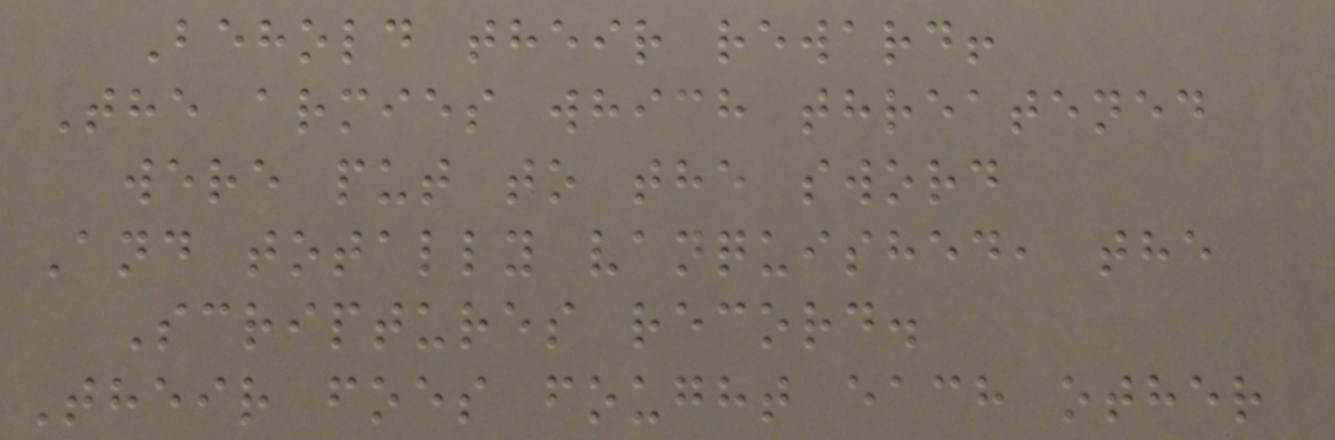Behold their reward!
The armies which threatened
were put to the sword
And totally vanquished, the
Scriptures record.
Their foes fought each other
